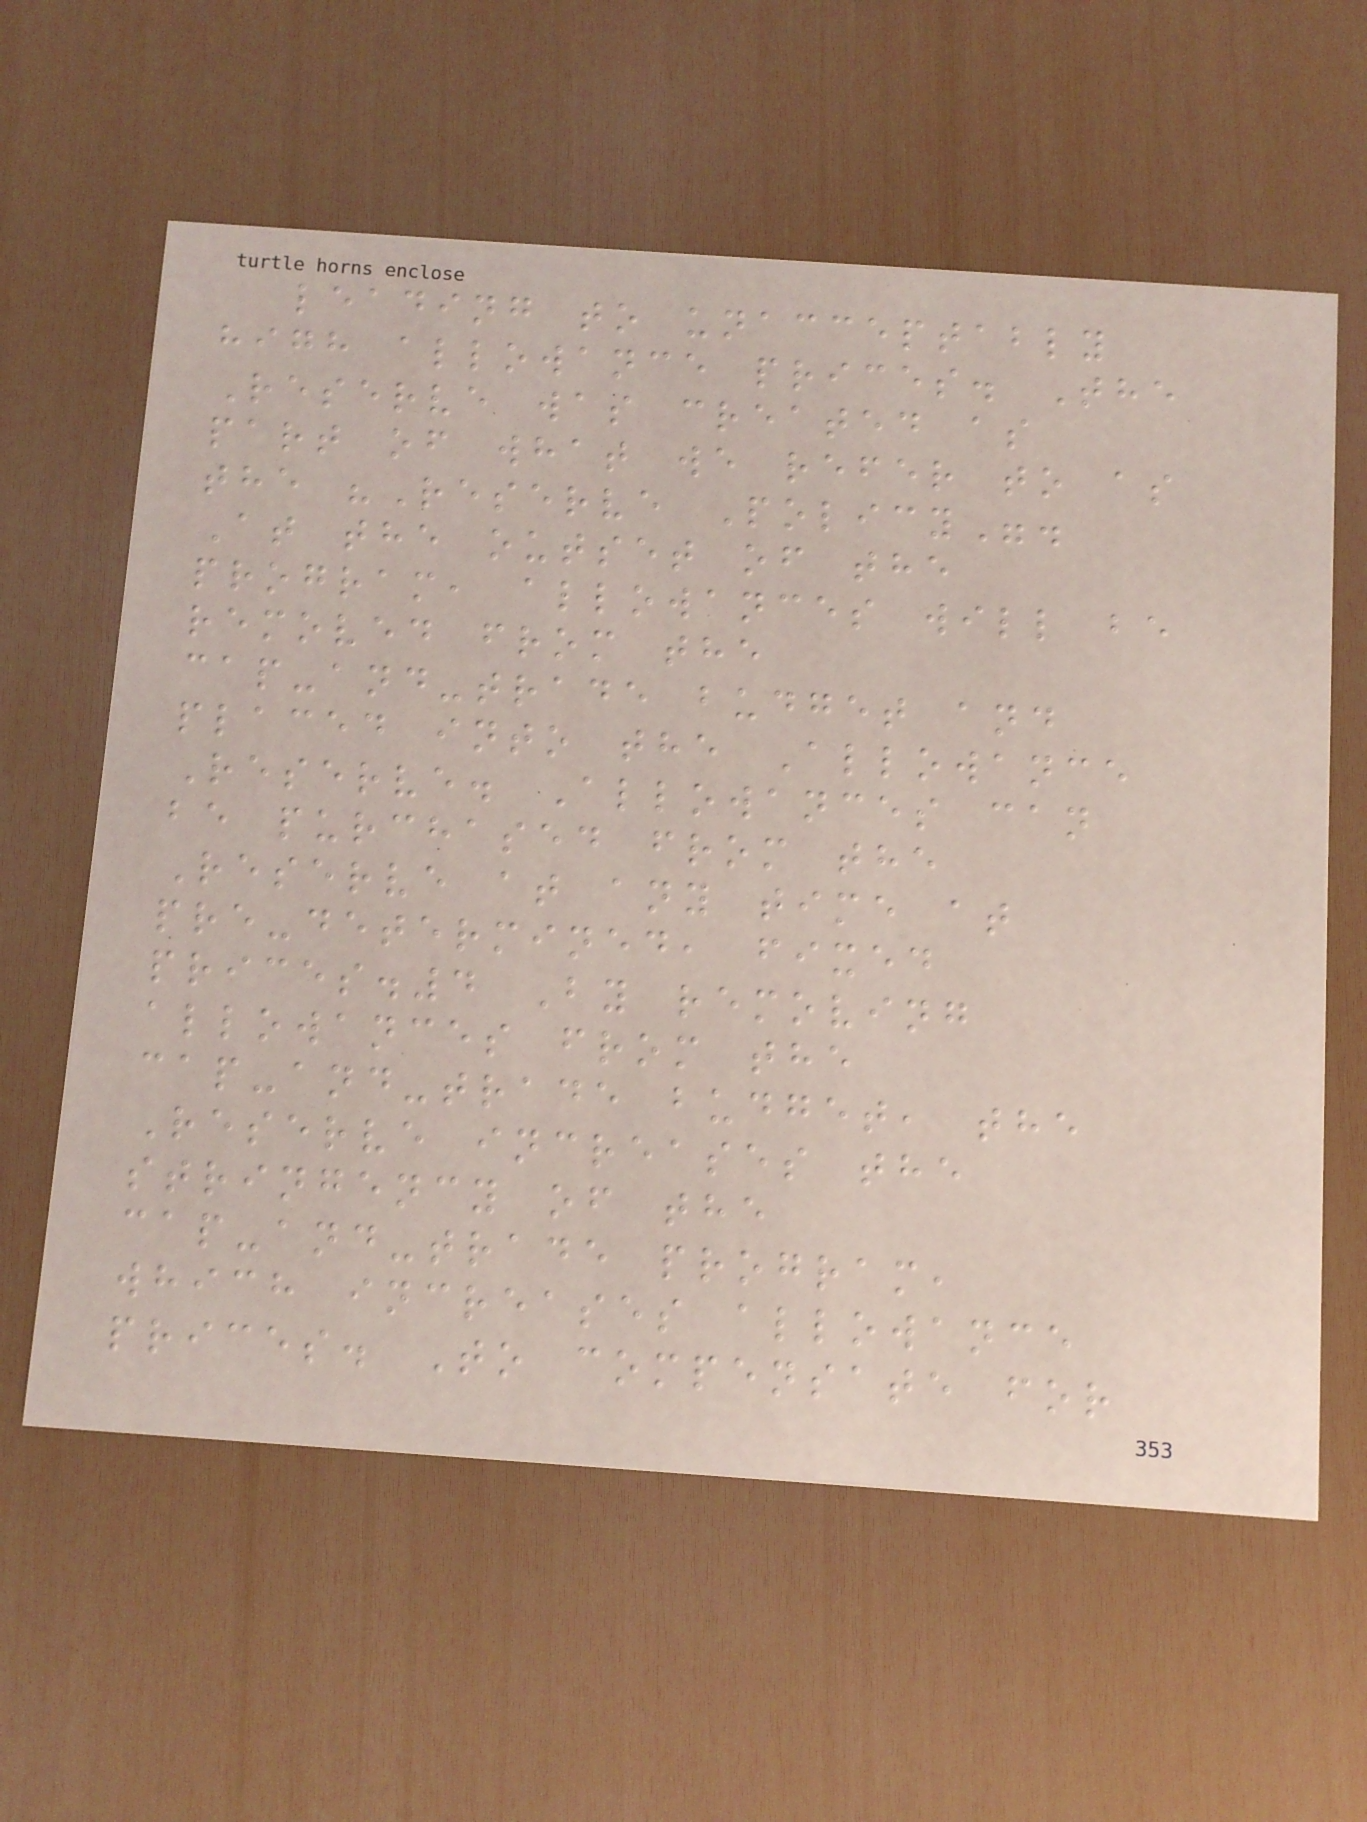leading to unacceptably
high allowance prices. The
Reserve was created as
part of what we refer to as
the "Reserve Policy".
At the outset of the
program, allowances will be
removed from the
cap-and-trade budget and
placed into the Allowance
Reserve. Allowances can
be purchased from the
Reserve at any time at
pre-determined, fixed
prices.4 By removing
allowances from the
cap-and-trade budget, the
Reserve increases the
stringency of the
cap-and-trade program,
which increases allowance
prices. To compensate for
